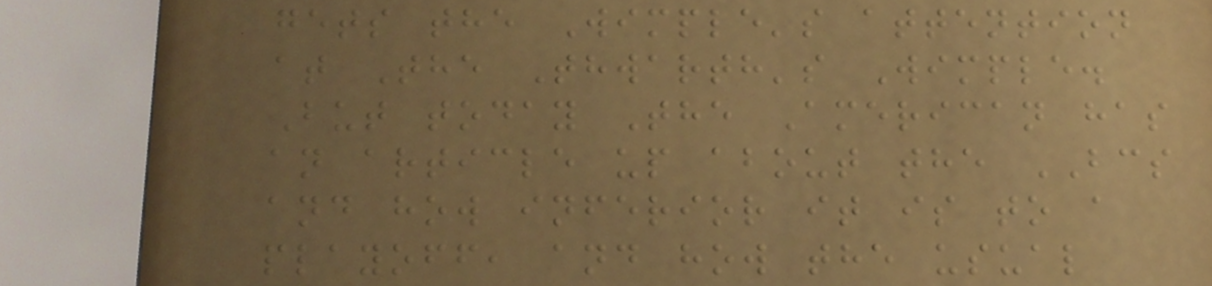gets the Wimple's attention
at The Thwarth's Wimple.
But today The American has
an article up about the BCS
and how inferior it is to a
playoff, and how the usual
